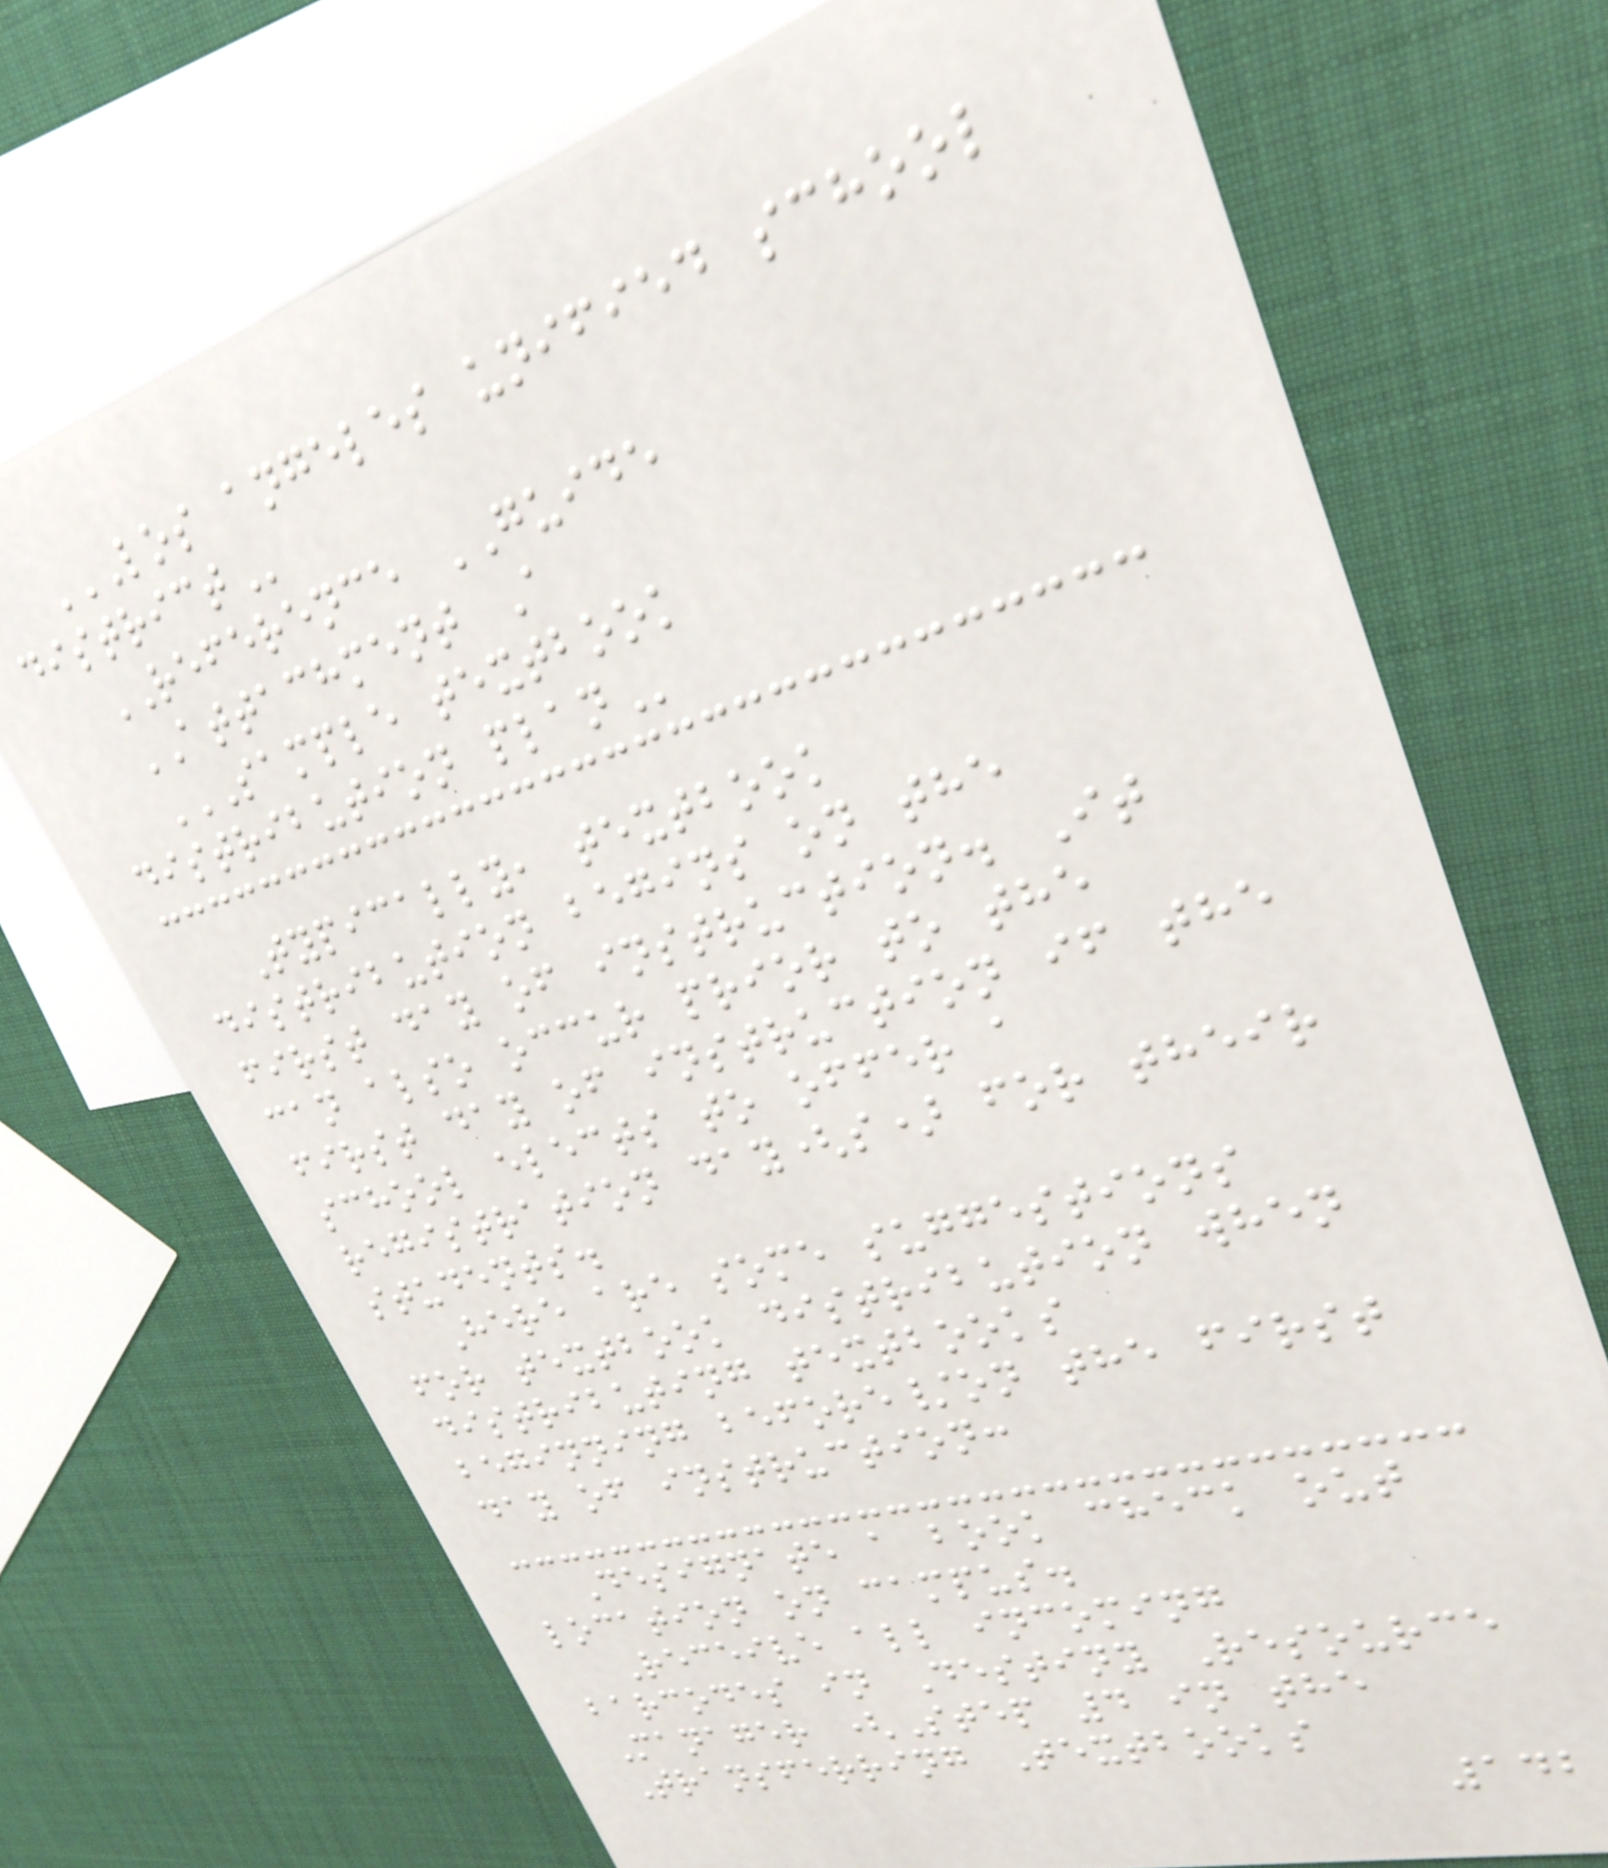LOS ANGELES UNIFIED SCHOOL
DISTRICT
REFERENCE GUIDE
ATTACHMENT A
SAMPLE TEXTBOOK
DISTRIBUTION PLAN
Typically, textbook
distribution begins on the
first day of instruction. It
can also occur prior to the
first day of instruction if the
school elects to offer a
registration day(s) for their
students.
Here are some suggestions
for textbook distribution when
distributing textbooks
beginning before/on the first
day of instruction:
Designate a book check out
location on campus.
Receive all incoming
barcodes in Destiny Resource
Manager (Step 4 in the
Transferring Textbooks
142
